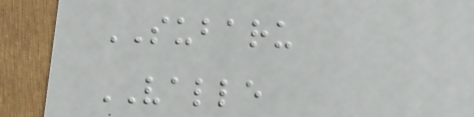SUBARU
VALLE
